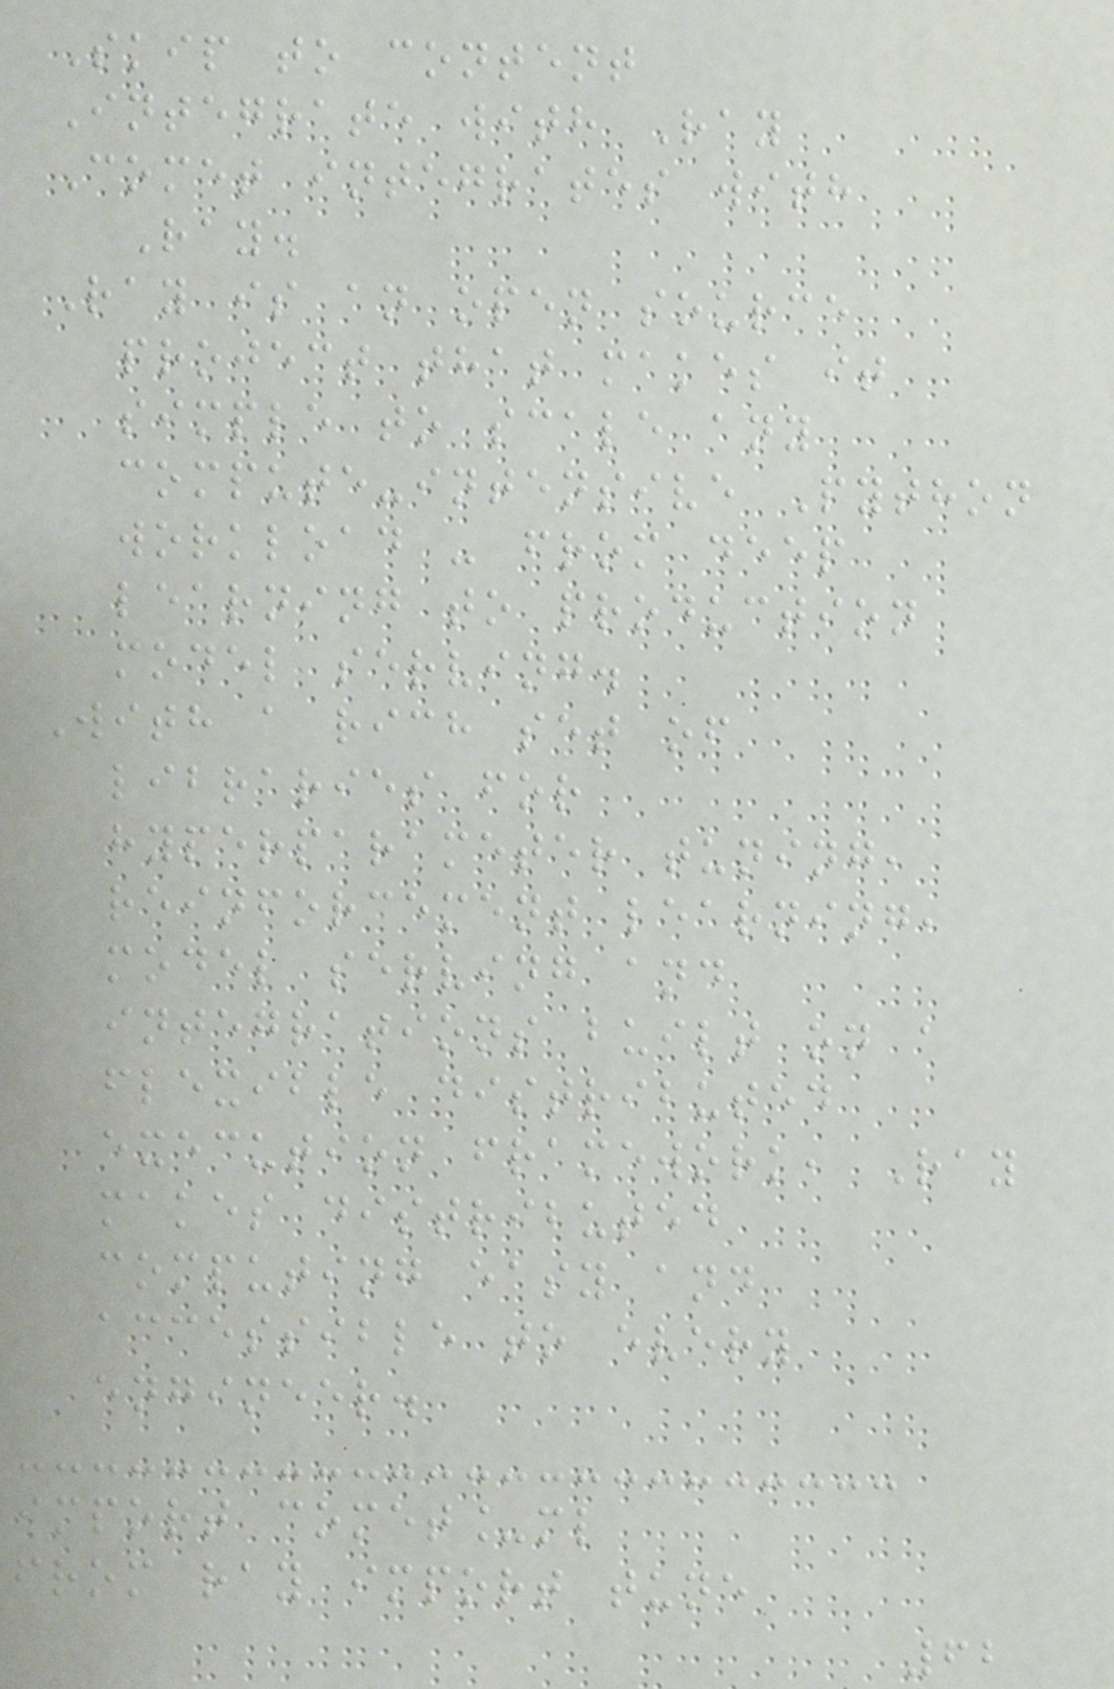Skip to content
Integrate with Ray
Comet integrates with
Ray.
Ray is an open source
project that makes it
simple to scale any
compute-intensive Python
workload - from deep
learning to production
model serving.
With a rich set of
libraries for
hyperparameter tuning,
reinforcement learning,
model serving and
integrations built on a
flexible distributed
execution framework, Ray
makes distributed
computing easy and
accessible to every
engineer.
import comet_ml
from ray import tune
62
